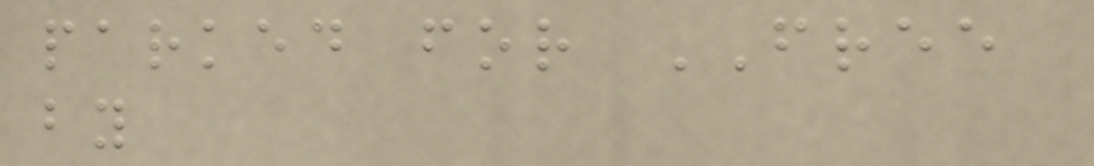parked for FREE
by
